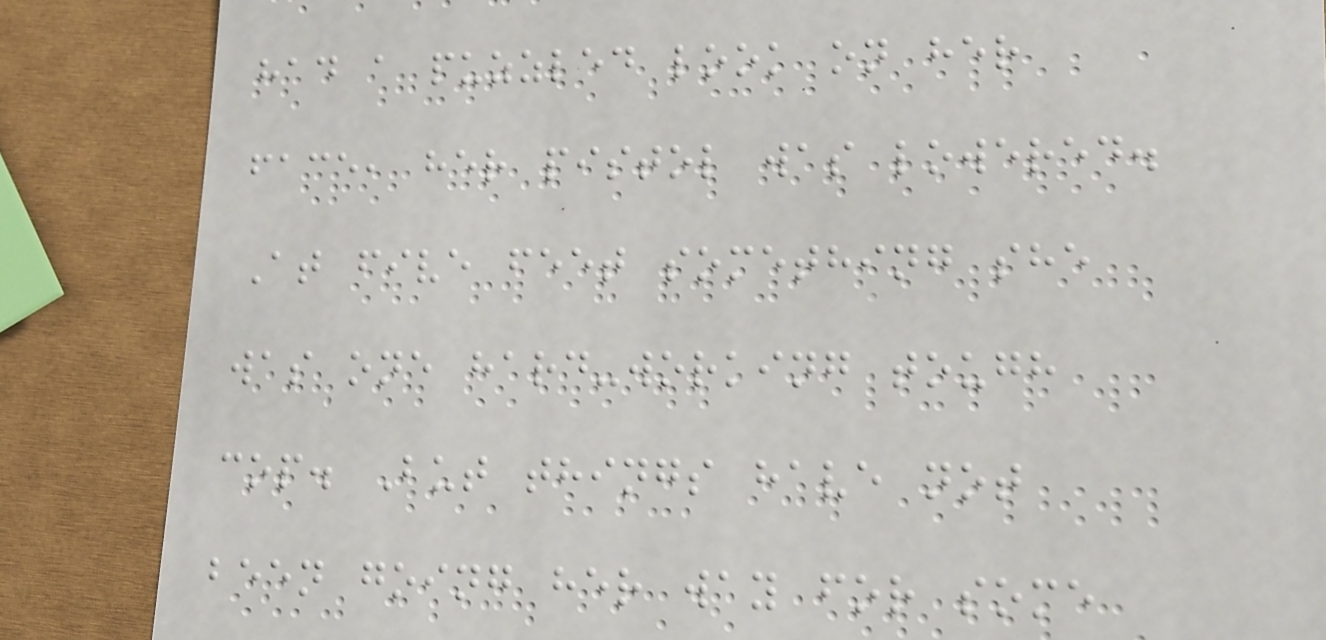had a puzzled look on her
face, her pistol was lowered.
At five feet something she
was one hard-working tough
cop. But things have not
been going her way for some
